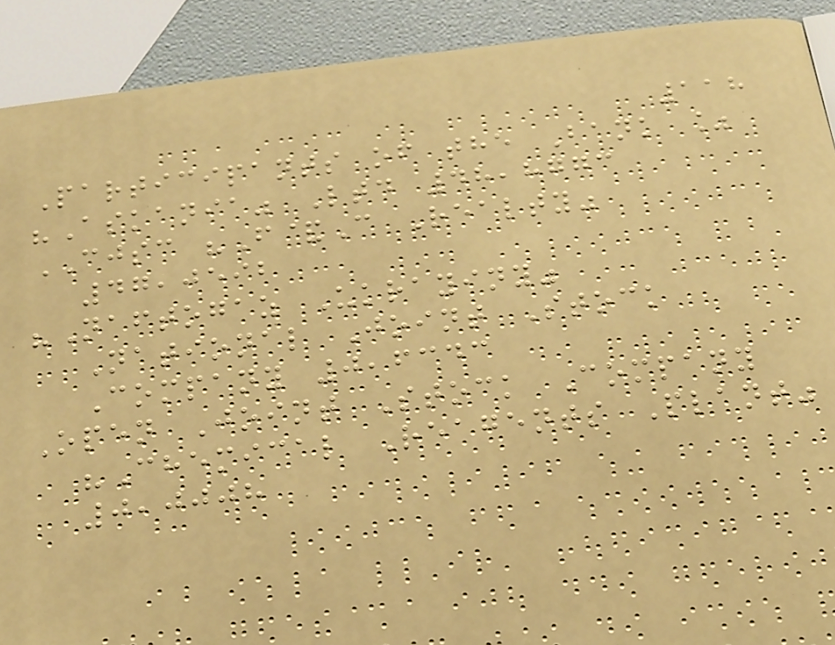118
Participants of the Bank %
"Askania" Ltd 48,8773
CJSC "F&C Realty"
47,0592
"Naftogaz Ukrayiny"
National Joint Stock
Company 0,6343
Open Joint Stock Company
"Chemical Reagents Plant"
0,0008
